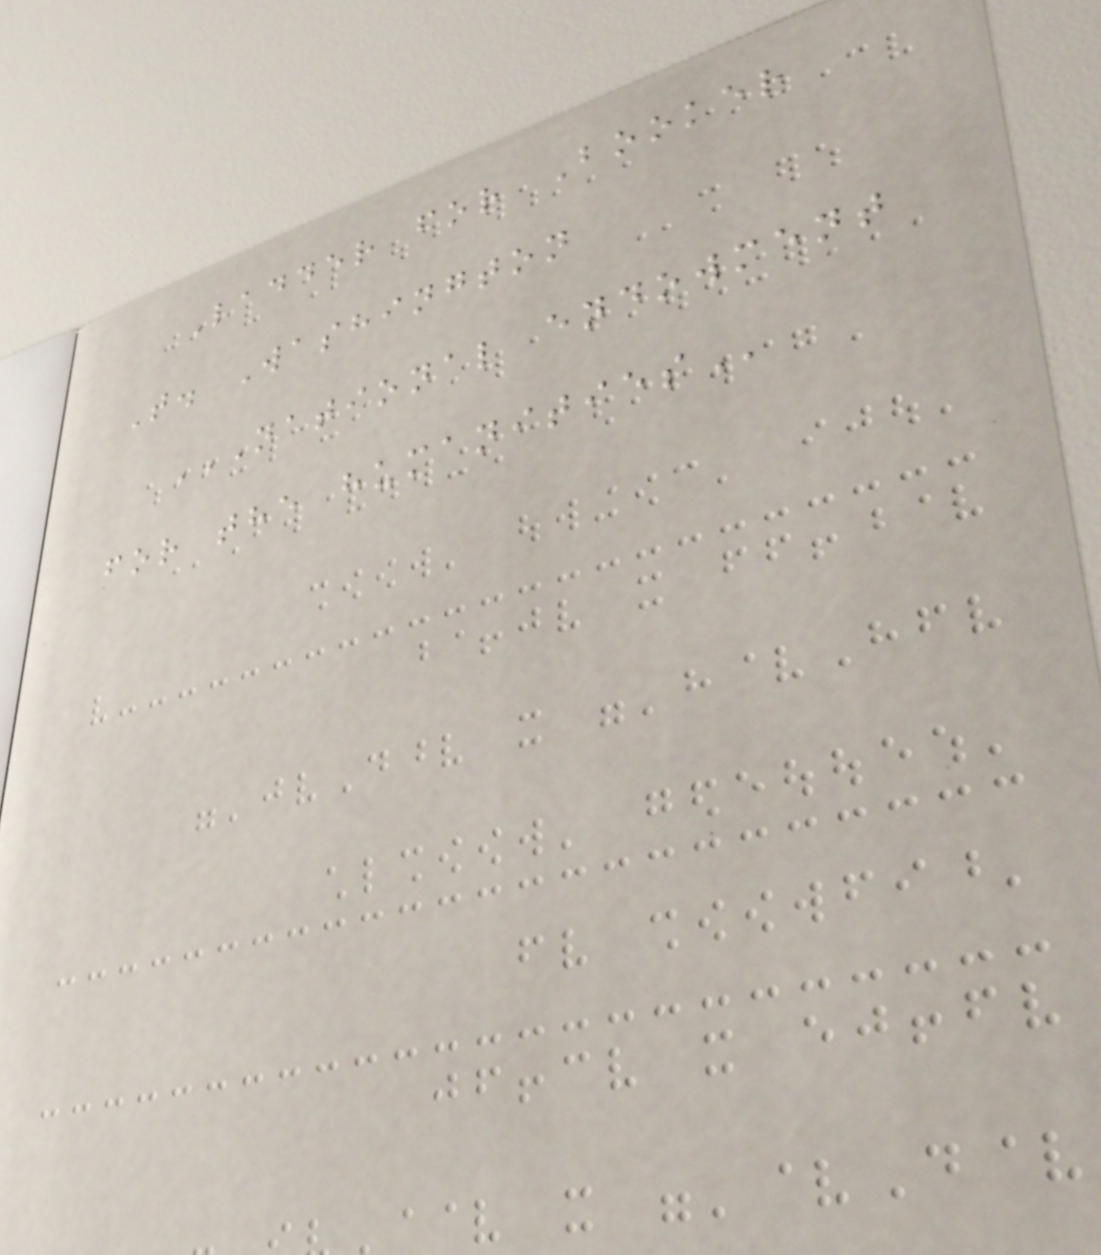Ladder for Booker
T. Washington
NATIONAL ENDOWMENT
FOR THE HUMANITIES
